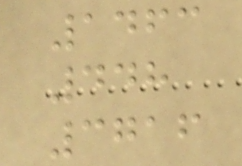1463
448
3716
